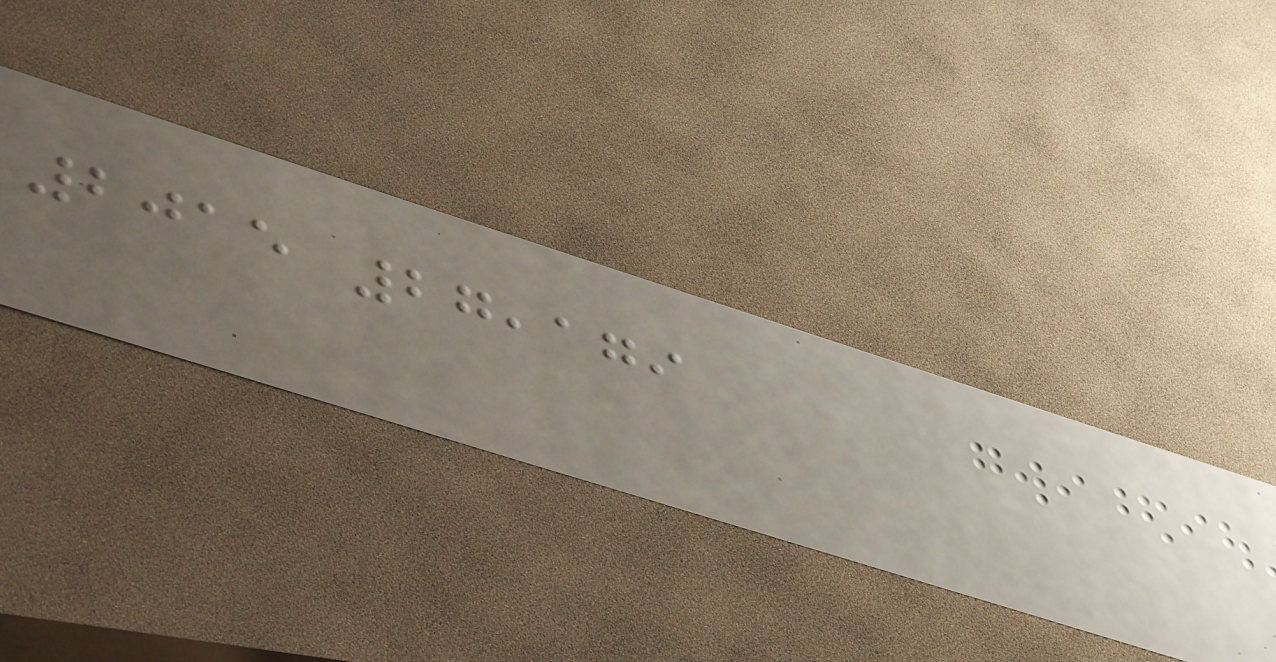2015 27,179
